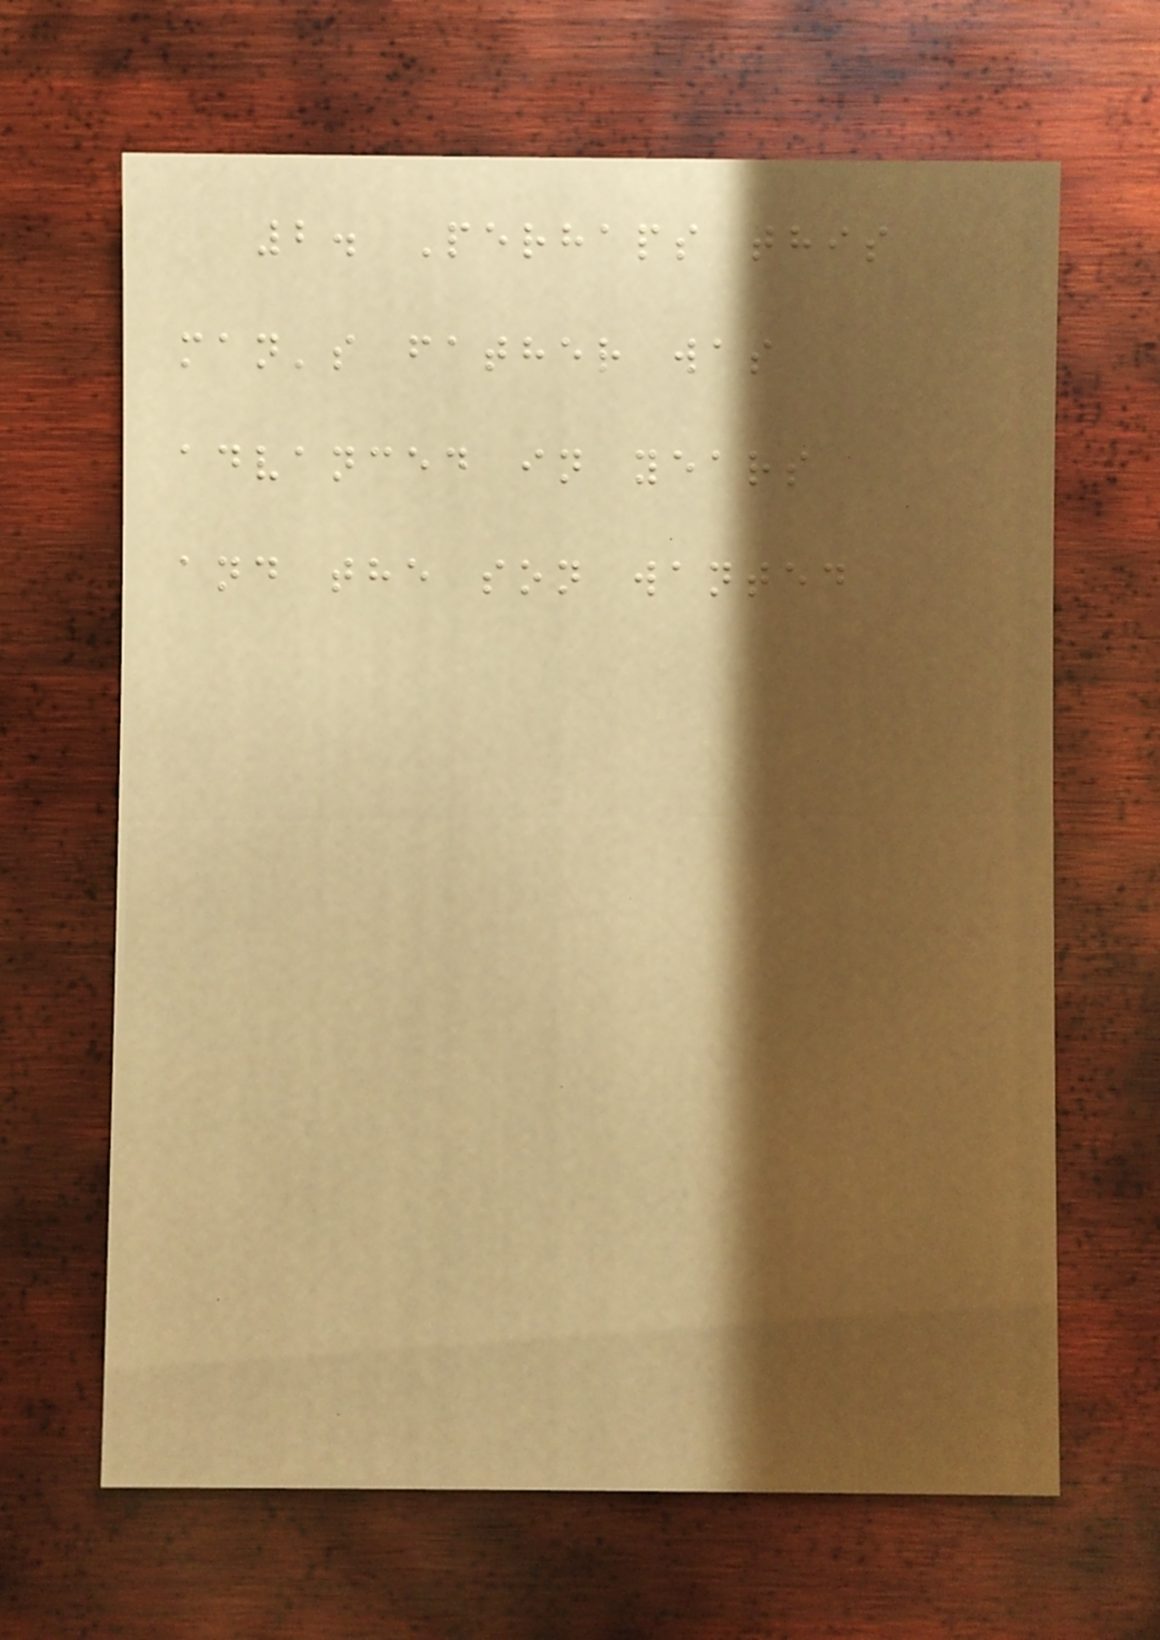2. Perhaps this
man's father was
advanced in years
and the son wanted
